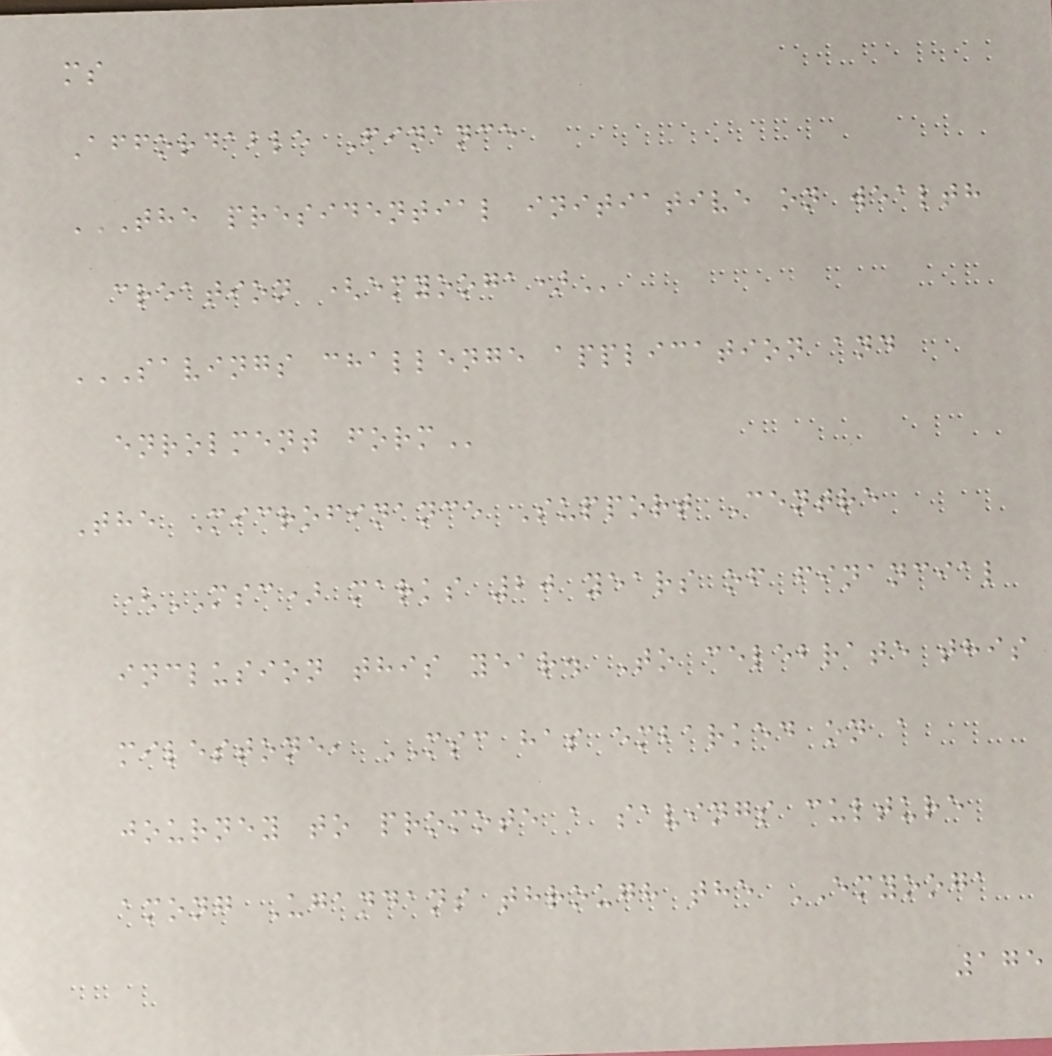ms
Affordable Finance
THE PRESIDENTIAL INITIATIVE ON WEALTH
CREATION (EMYOOGA)
SAVINGS CHALLENGE APPLICATION AND
ENROLMENT FORM
The Microfinance Support Centre
(MSC) marks 20 years of financial
inclusion this year. To celebrate this
milestone, MSC has embarked on a
journey to promote a savings culture
among Ugandans through the EMYOOGA
175
